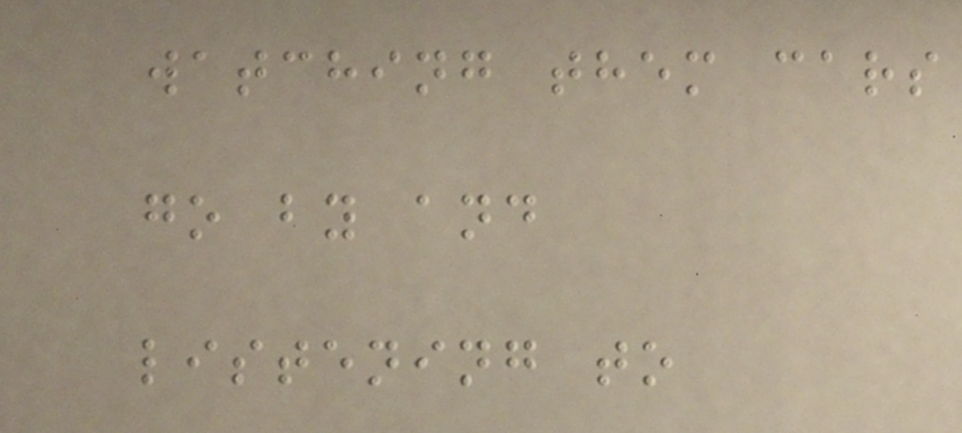watching them cars
go by and
listening to
